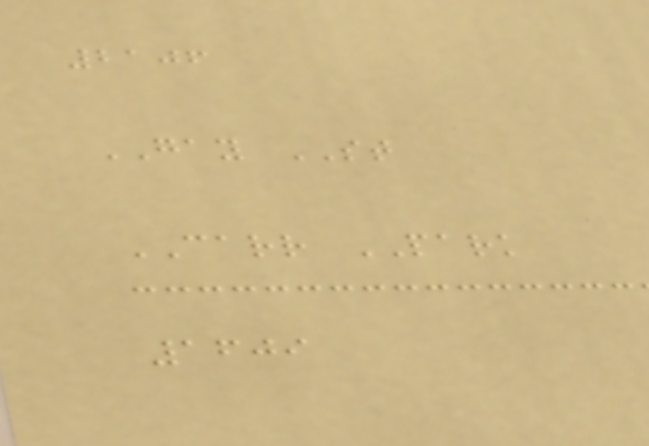2106
GAY ST
CARR PARK
1609
